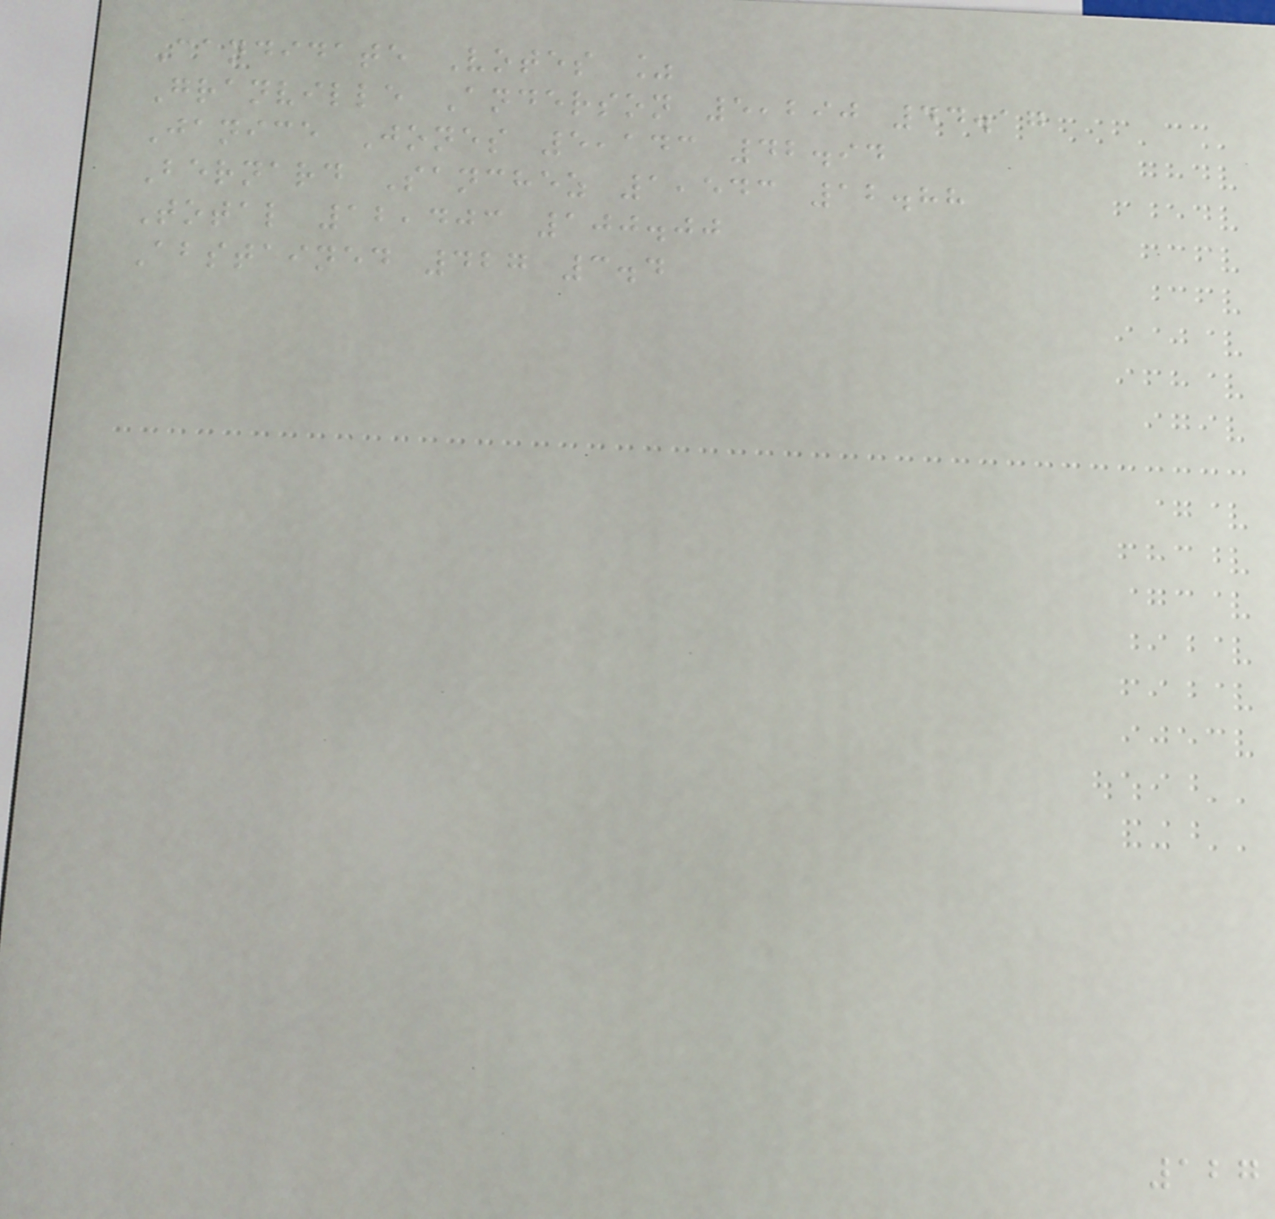Candidate Votes %
Granville Anderson 5,290 44.17
Janice Jones 5,143 42.94
Bernard Sanchez 1,543 12.88
Total 12,403 100.00
Abstained 427 3.4
127
